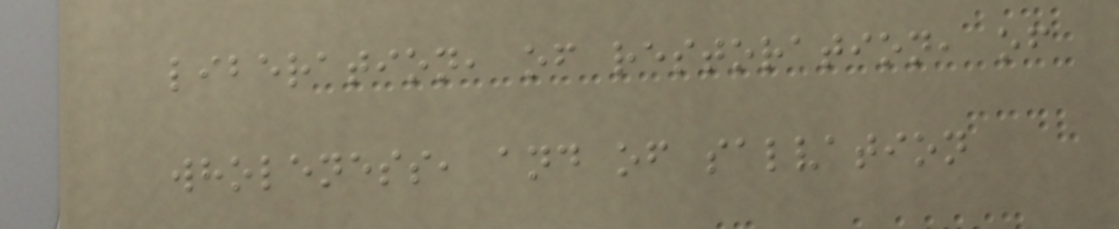liberation, of restoration, of
wholeness, and of salvation
